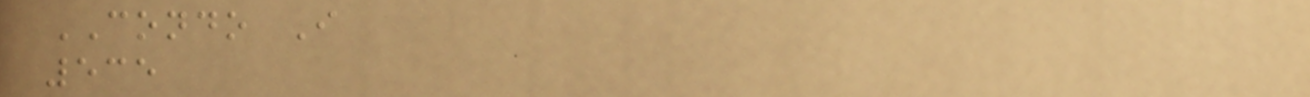CONDO I
535
